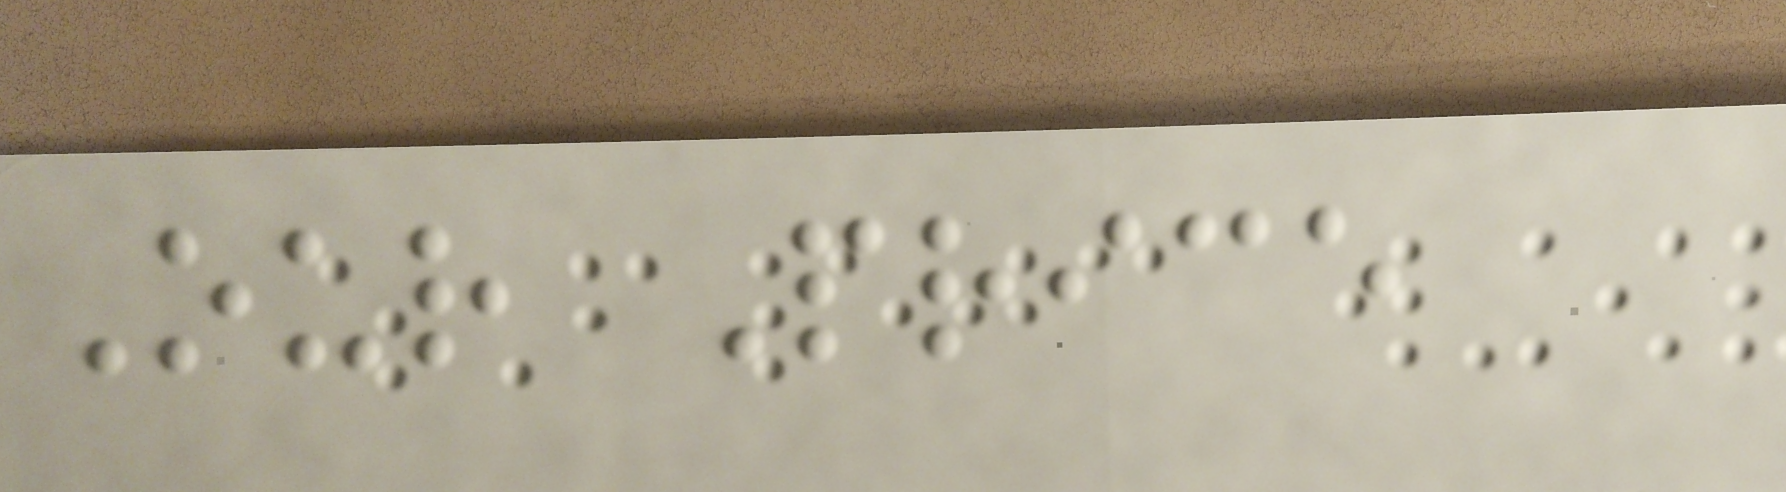Our Price
